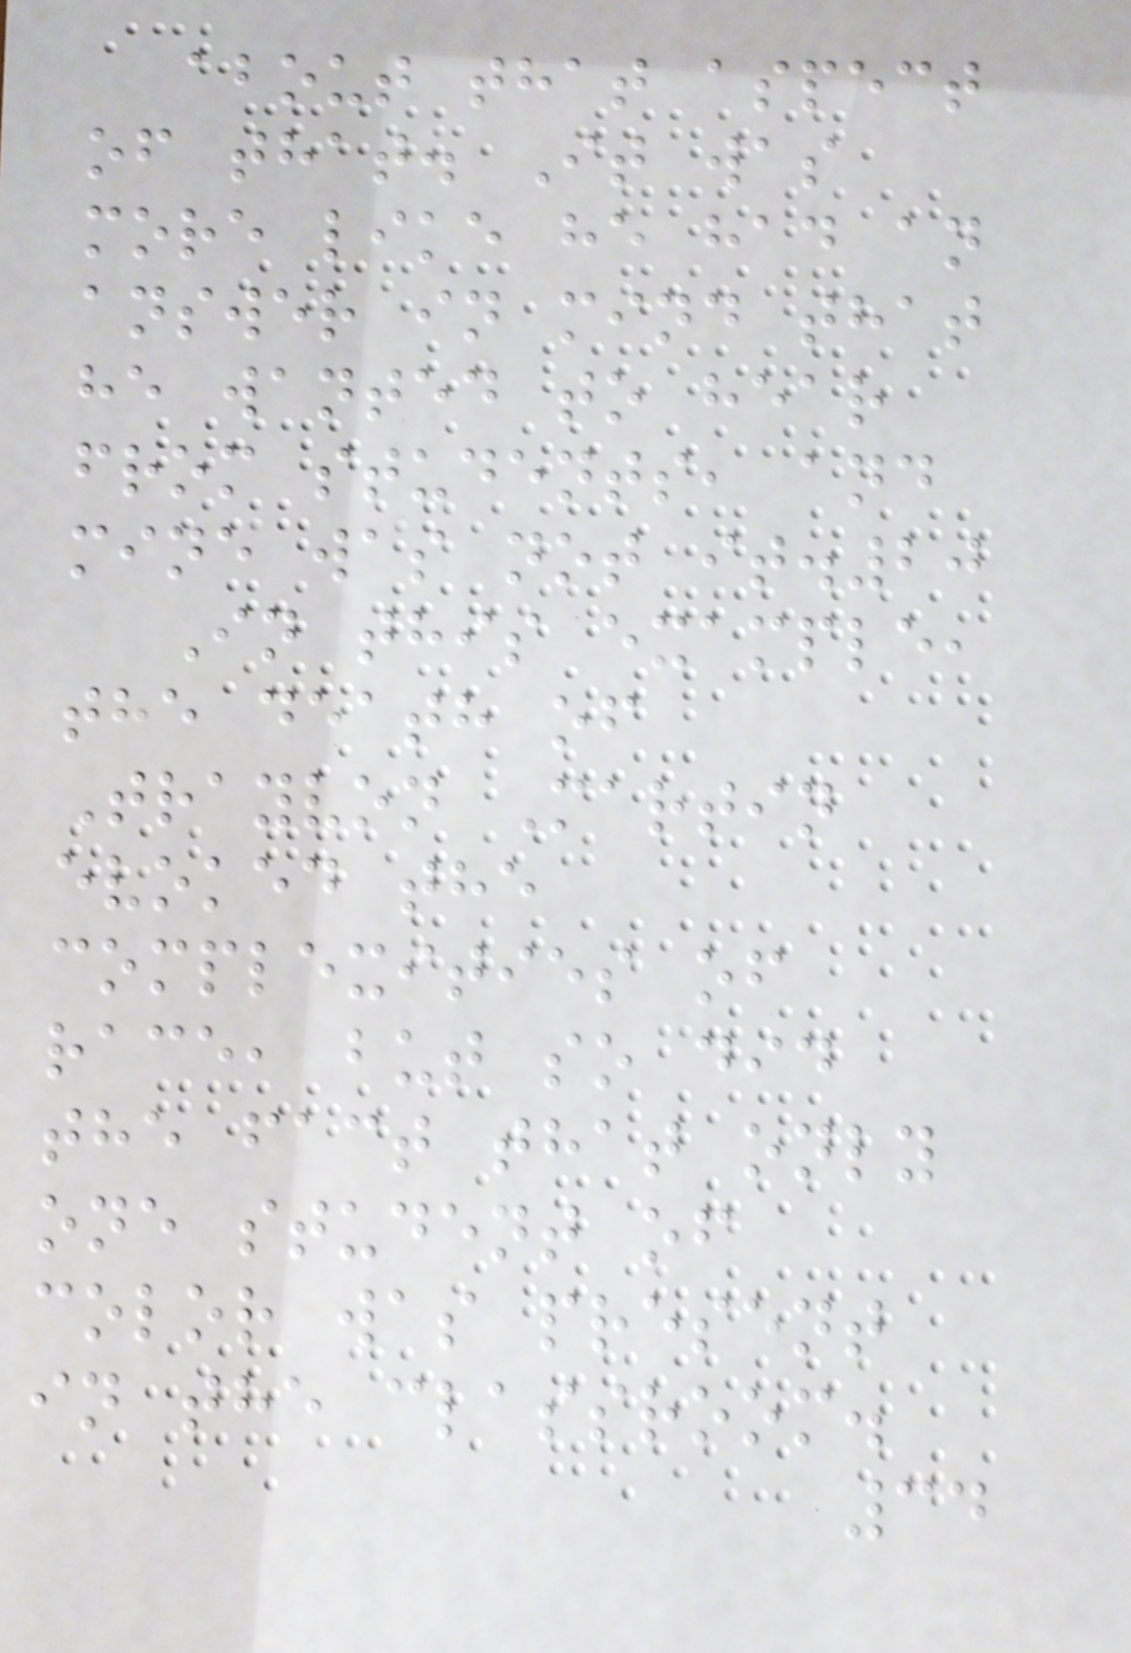about that aspect
of that. It was
more like he had an
answer in mind that
he wanted to hear
from students, and
mine was not it.20
In this example,
the death of
Trayvon Martin
evoked the
complexities of
race, but so did
the fact that only
one student of
color was present
in the classroom.
34
